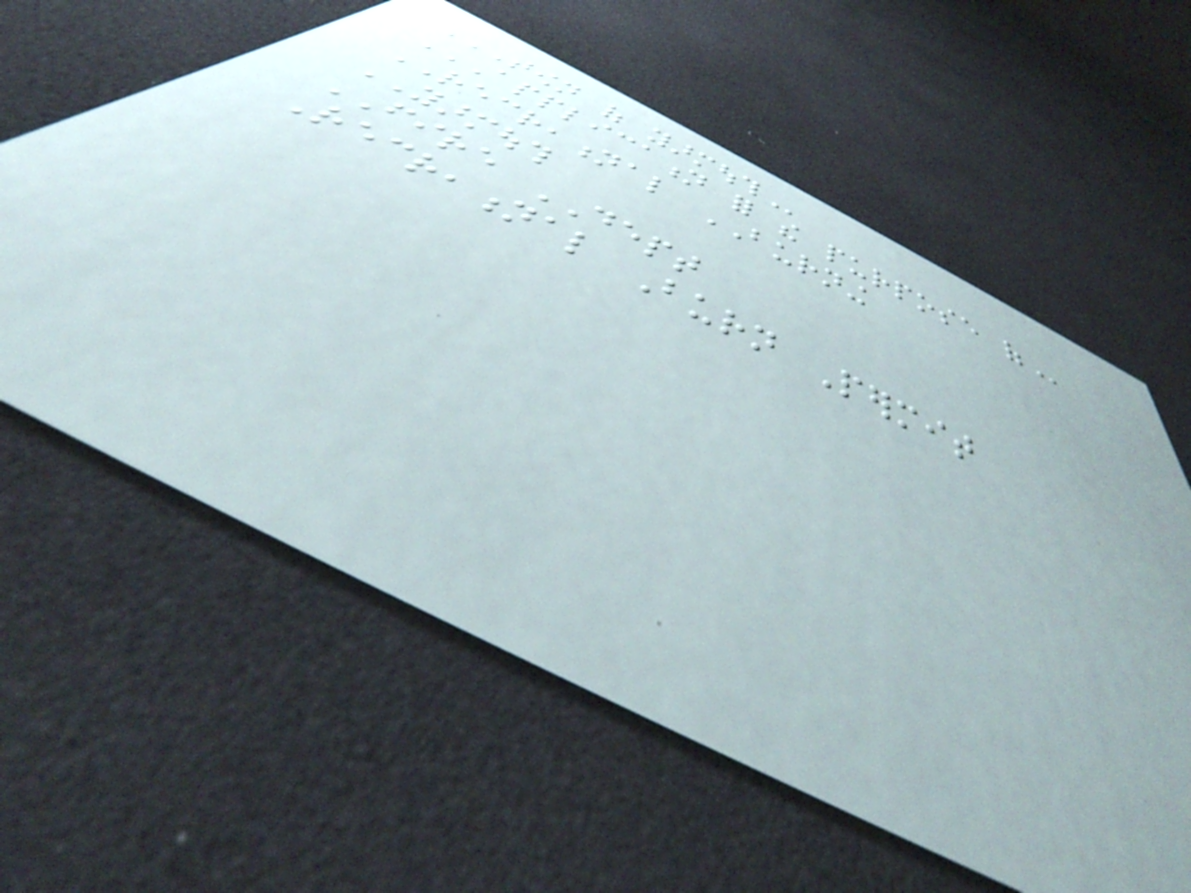TOWN OF YARMOUTH
APPLICATION FOR THE PURPOSE OF
RECREATIONAL BURNING
YARMOUTH
FIRE DEPT
Recreational Burn Permit
